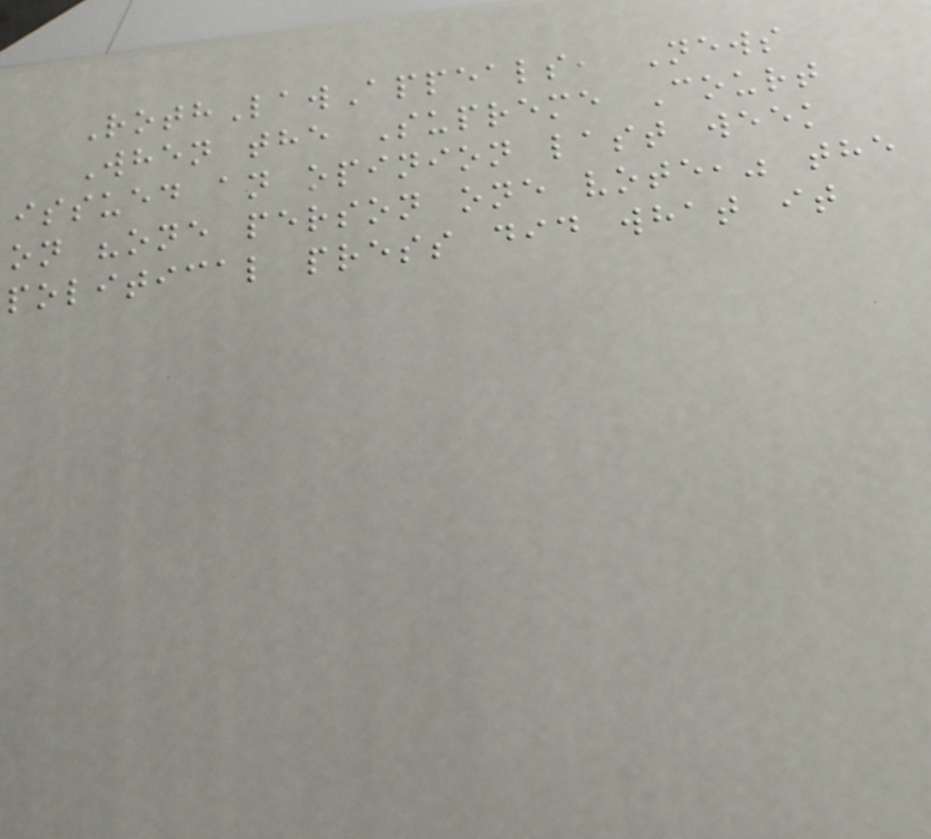RothLawAppeals, News
When the Supreme Court
issued an opinion last week
on "one person one vote," the
political press did what it
